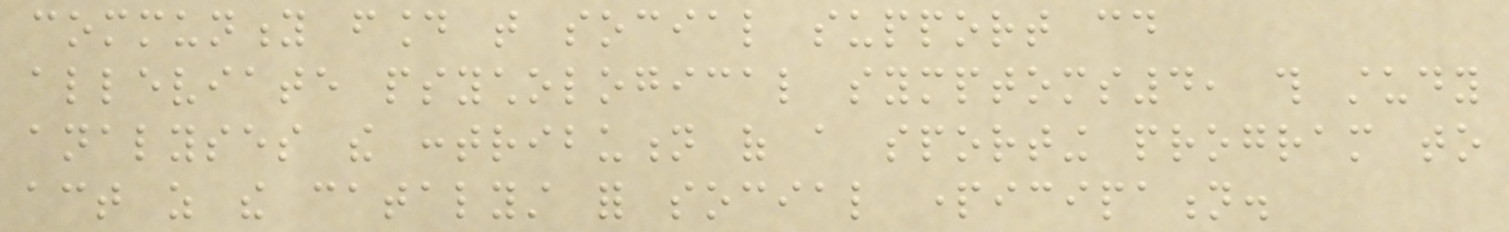community found that social support could
alleviate psychological symptoms4, this study
analyses the contribution of a sporting program to
act as the catalyst for social participation.
